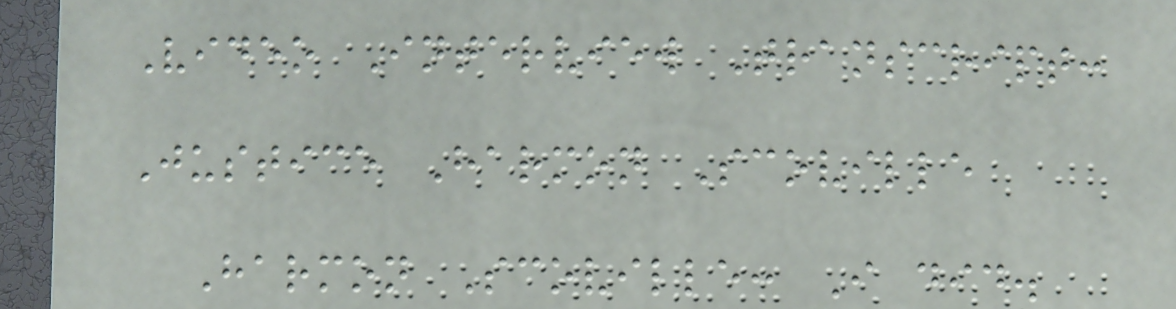Video Interview Transcript:
Justice Harmon Scoville
Harmon Scoville: I did.
